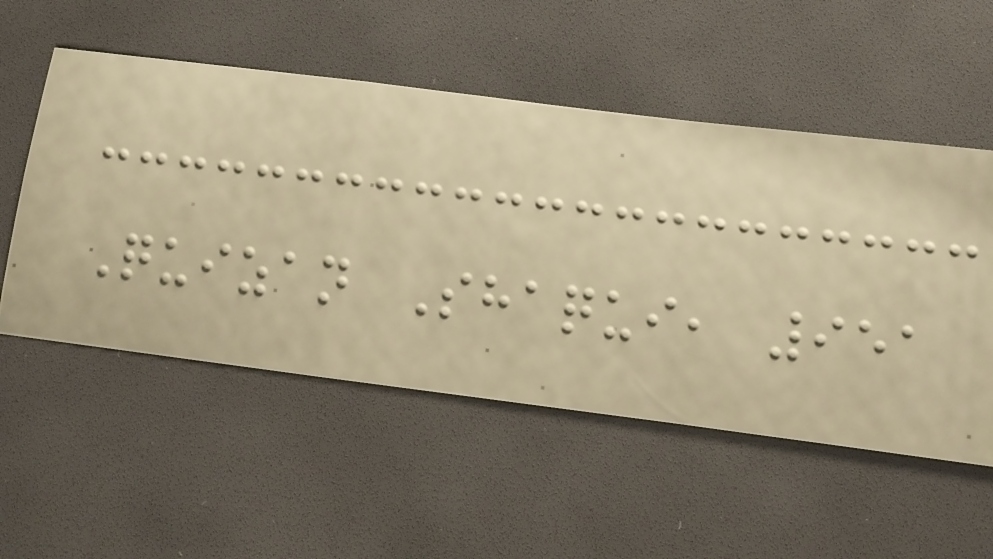Quizan Shaqui, 951
